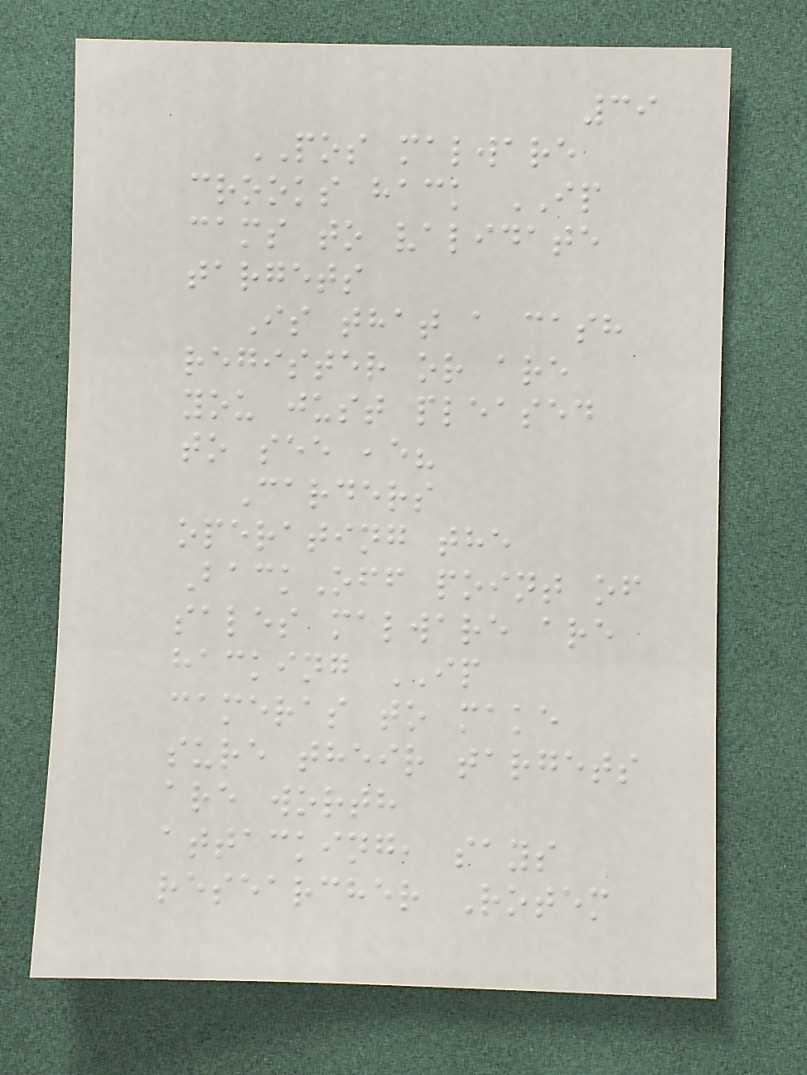39
POS malware
crooks hack IP
cams to validate
targets
Is that a cash
register or are
you just pleased
to see ,e?
Carders
operating the
BackOff point of
sales malware are
hacking IP
cameras to make
sure their targets
are worth
attacking, says
researcher Rotem
